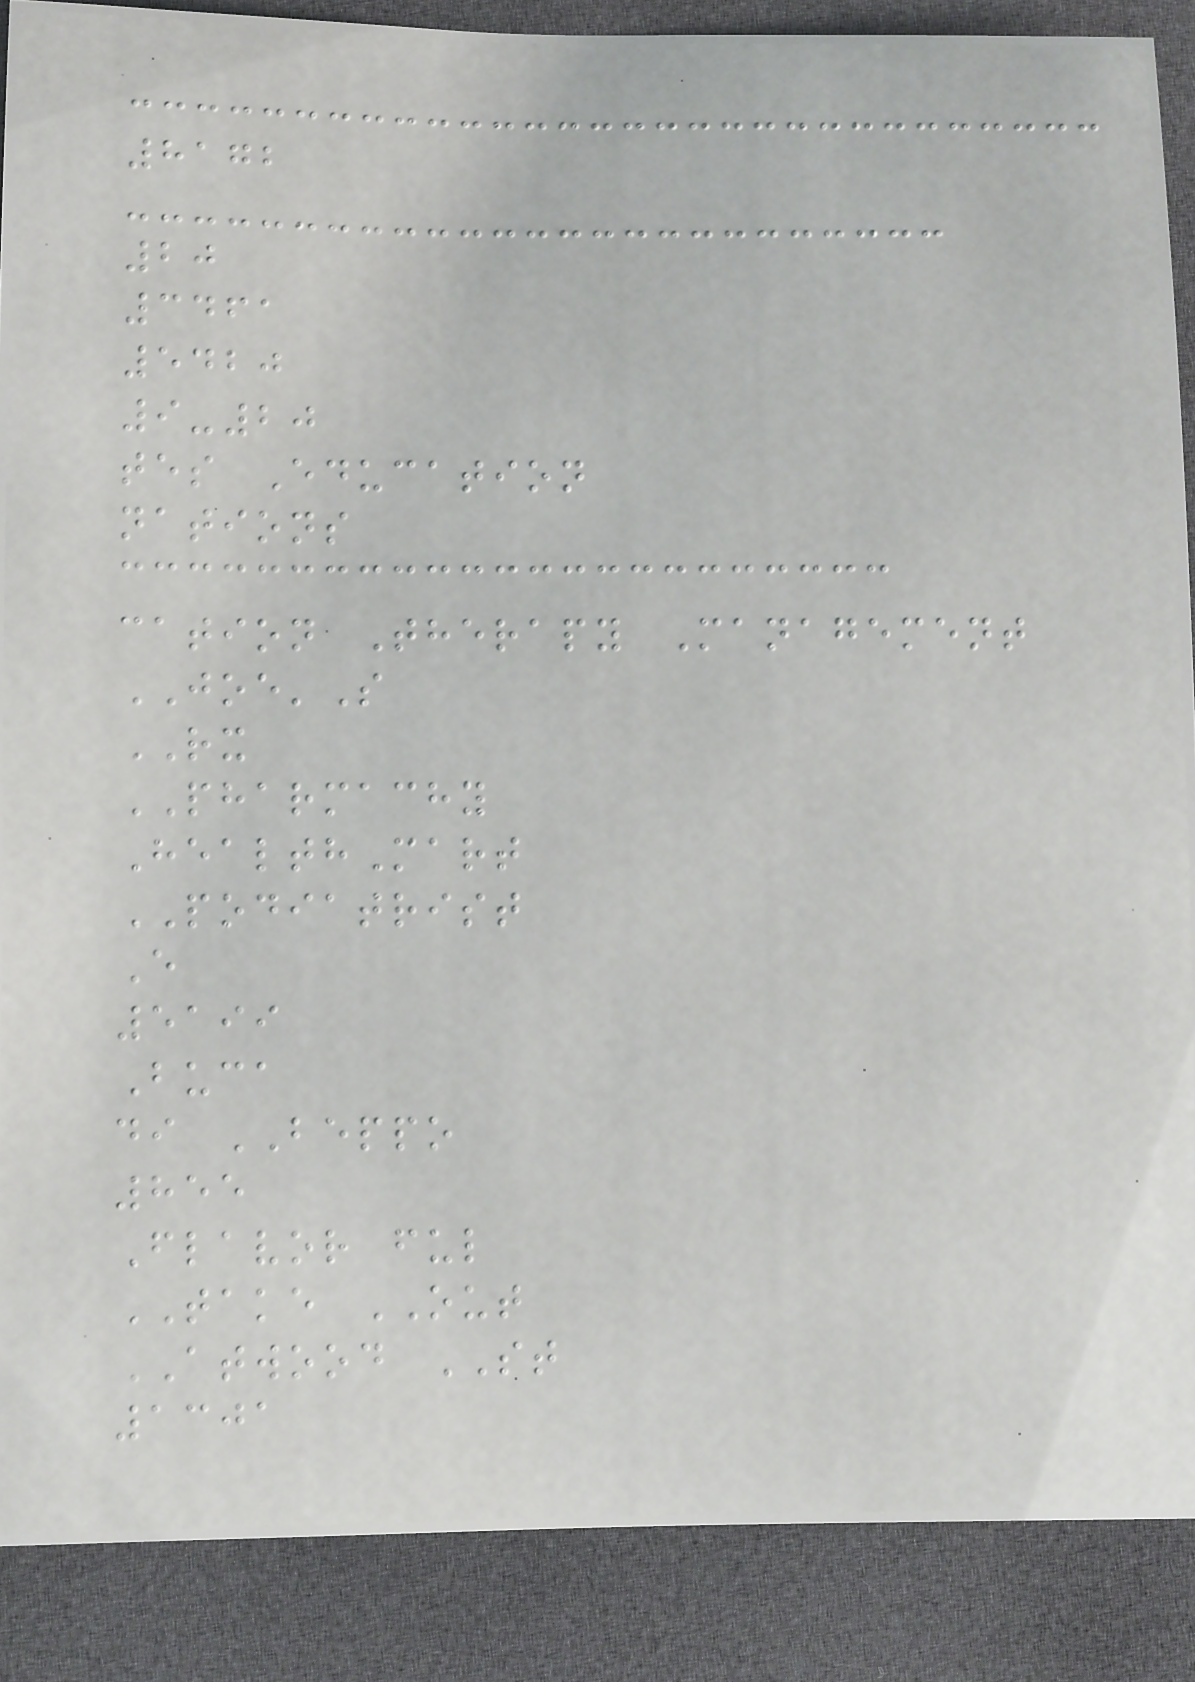8172
20
3461
5420
9-20
tes Education
nations
cation Therapy Management
JOE'S
RX
PHARMACHY
HealthMart
PODIATRIST
E
5199
Buca
di BEPPO
855
Flavor ful
TAKE OUT
ATWOOD ST
1301
